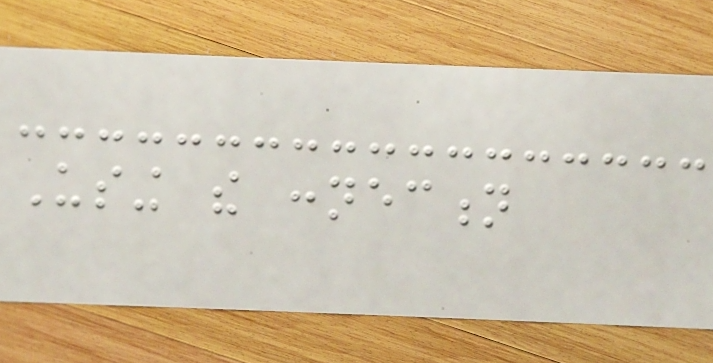Using the connection
